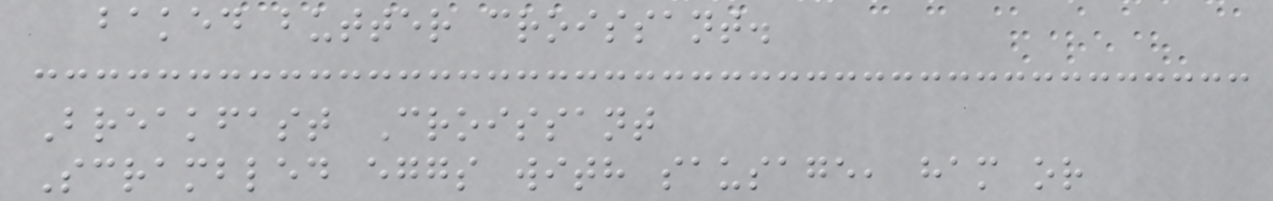baked butter croissant.
Breakfast Croissant
Scrambled eggs with sausage, ham or
